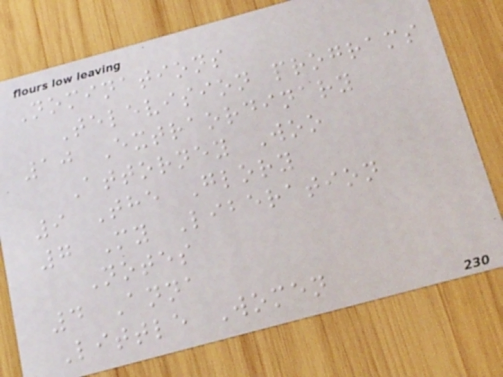Nominations
Television programs
10 Extraordinary
Attorney Woo
9 The Glory
7 My Liberation
Notes
4 Anna
Little Women
